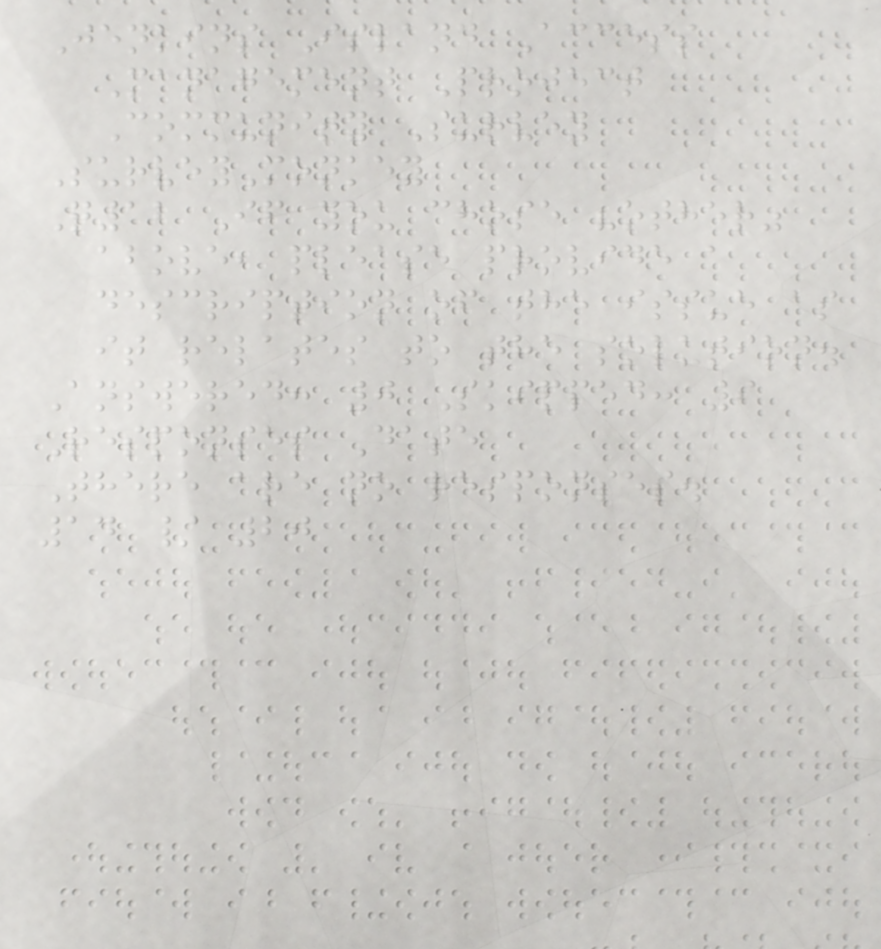Jenkins Island Access
Management Project
Community Survey
SurveyMonkey
Q12 If you chose "other"
above, please provide a
description of the issue as
it relates to the solution.
Answered: 0 Skipped: 9
Responses Date
There are no responses.
14 / 20
